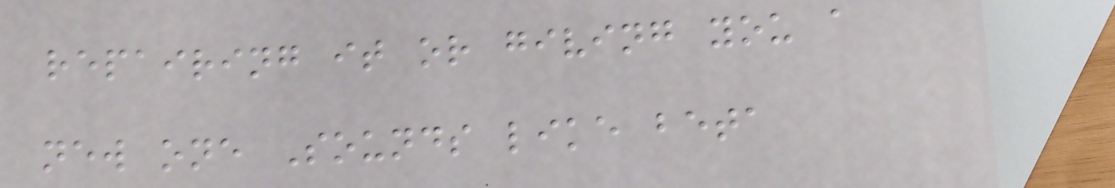repairing it or giving you a
new one Sounds like beta
